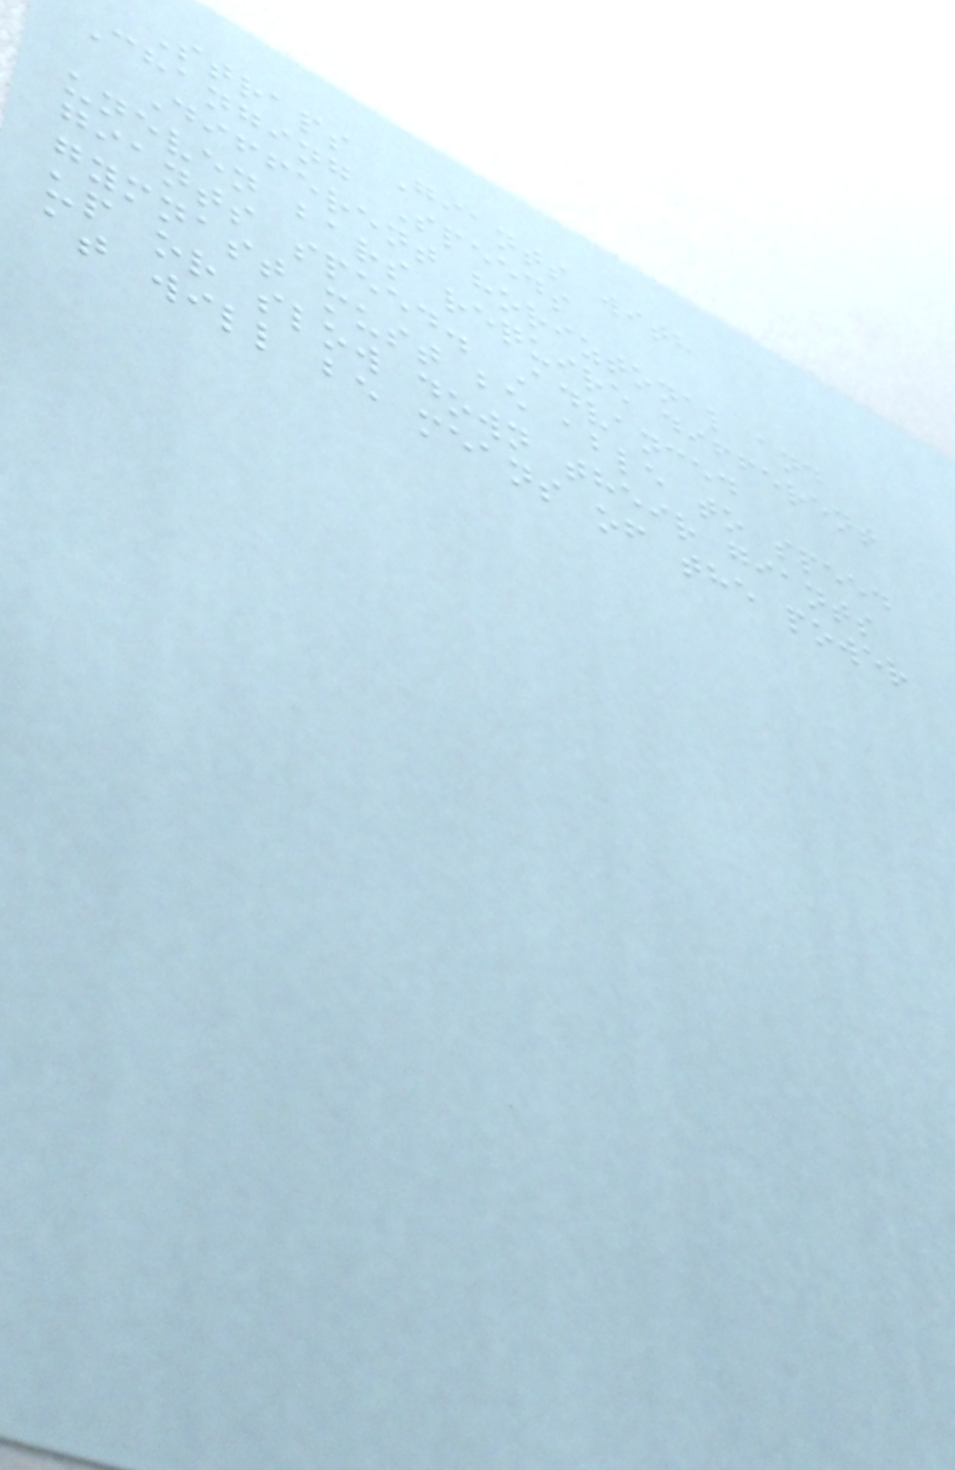Straps Giants with
Changing Speeds
Different horiztonal and
uneven bars require different
giants speed. Advanced
gymnast must be able to speed
up or slow down their giants
at will be means of the power
